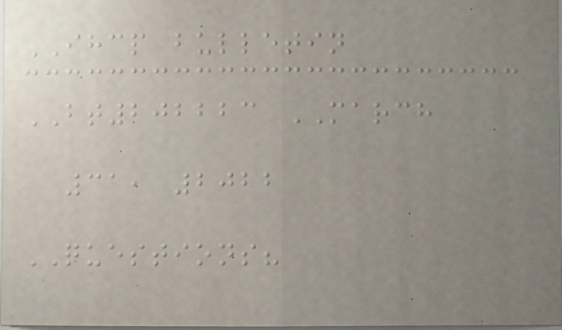IHCP bulletin
BT202223 MARCH
31, 2022
QUESTIONS?
